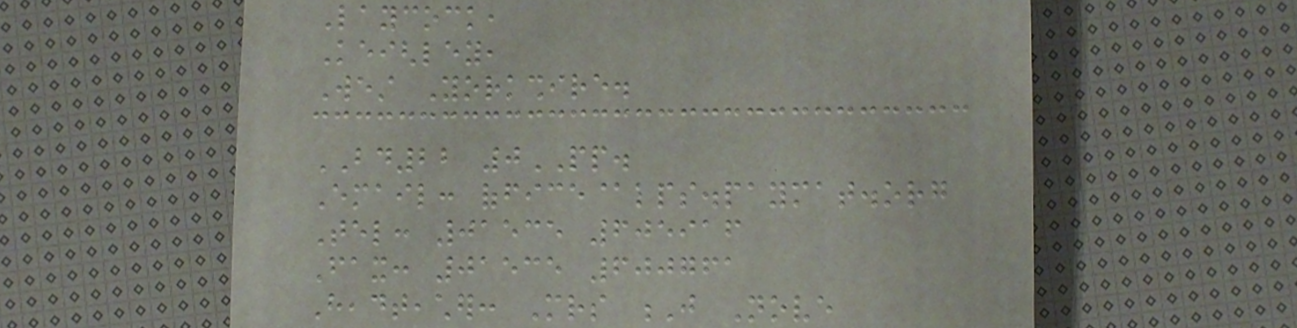Laycock,
Keighley,
West Yorkshire.
BD22 0PP.
Email: office@lps.paymat.org
Tel: 01535 605916
Fax: 01535 600761
Headteacher: Mrs J Nove
